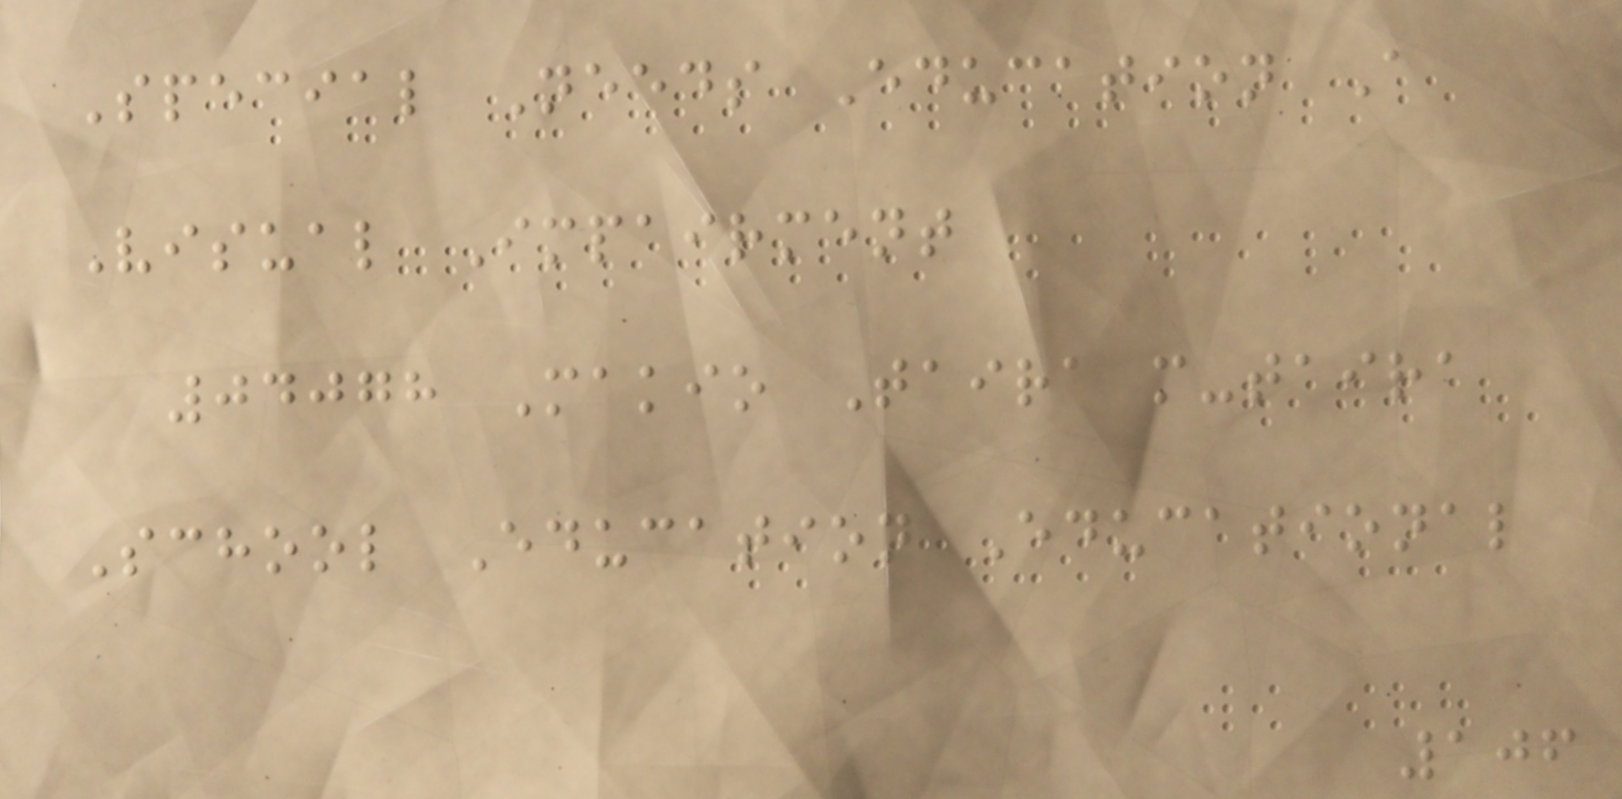Special Needs Education A
Visual Impairment
04078 Makio Taira m-taira
School Education Educational
106
